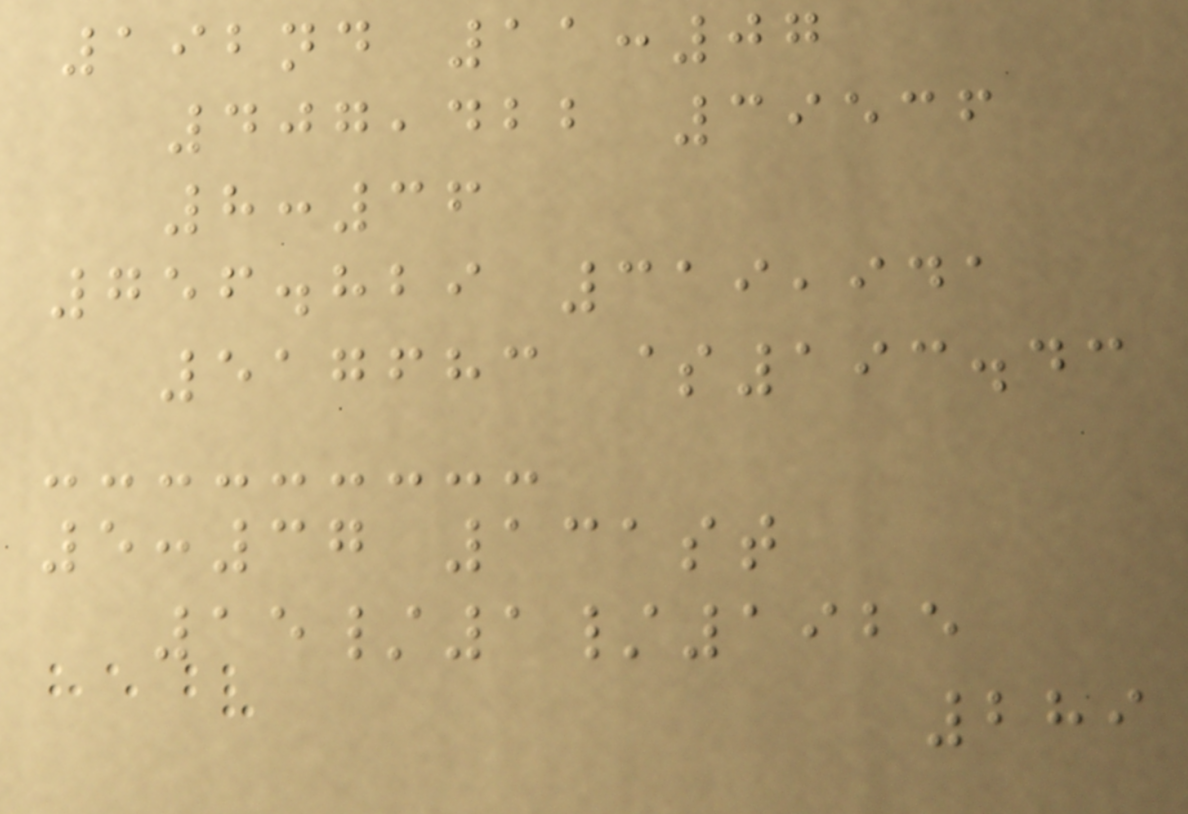192nd 11:07
407,422 39536
8:36
756.829 319,941
517683 $193.43
5:37 131st
15/1/1925
289
